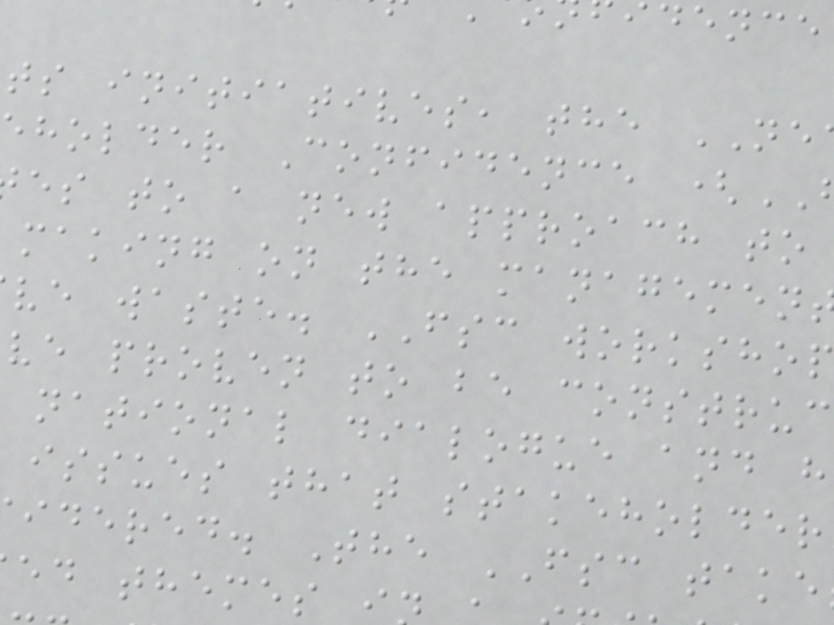ts initiatives, the NE
holder Confidence (
es to a new approach to
making on the managemen
ve waste. FSC worksho
ve proven to be construc
national dialogue and h
issues that stakeholder
idered. The FSC take
ed themes
